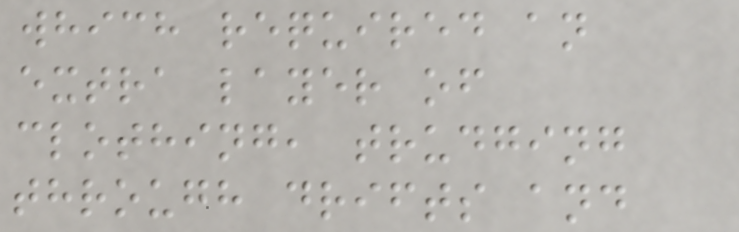which required an
extra layer of
clothing, trudging
through drifts and
